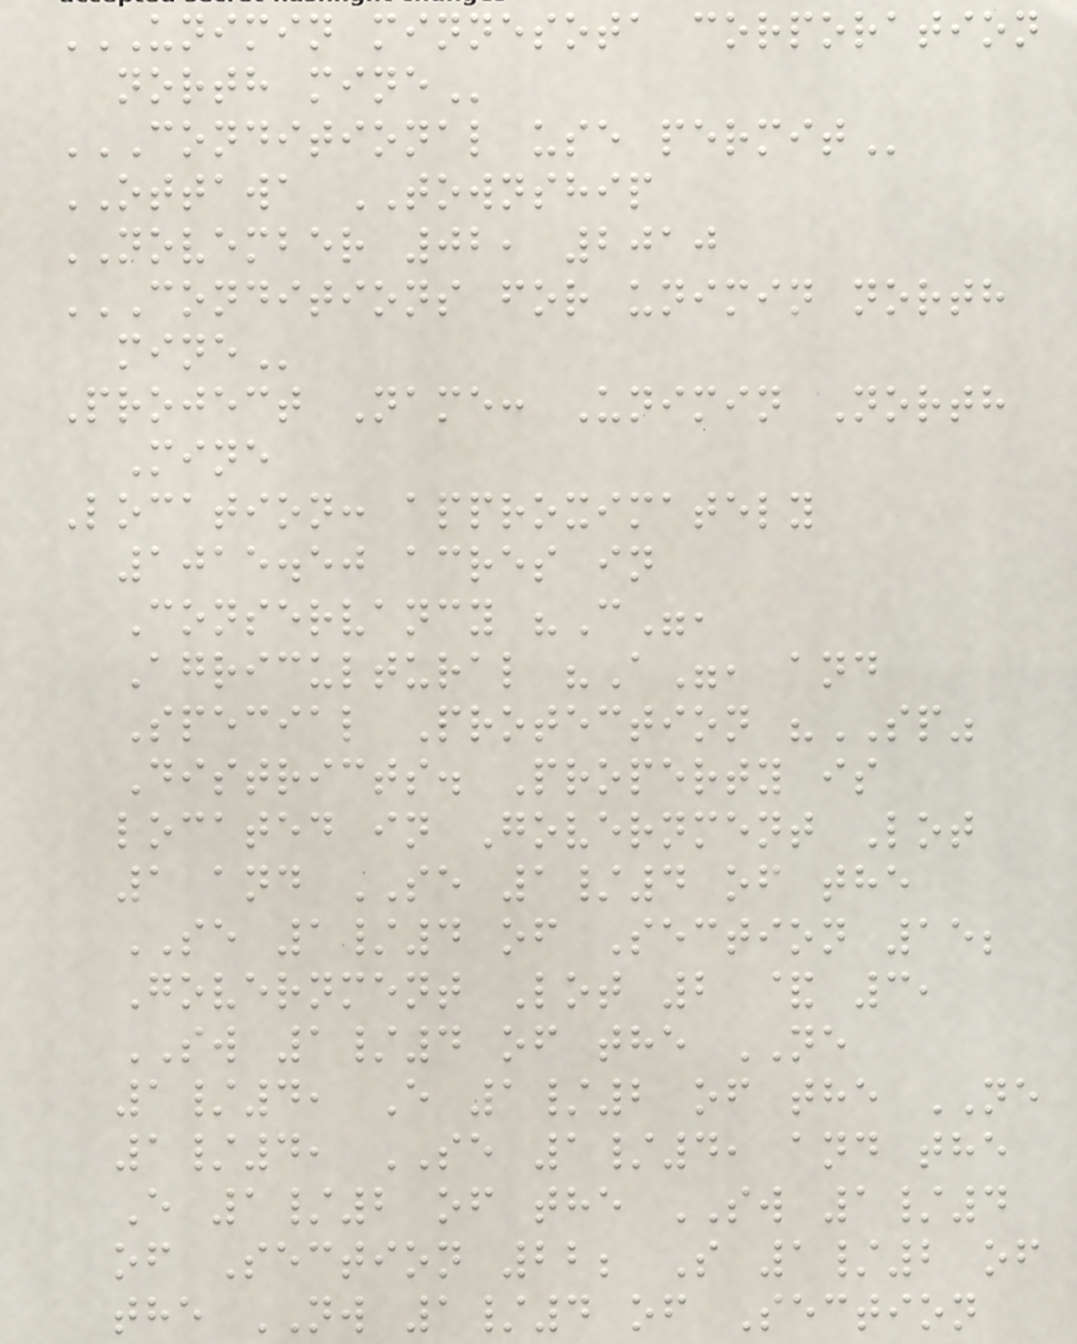UNIMIN MINNESOTA CORPORATION
NORTH MINE
CONDITIONAL USE PERMIT
OTTAWA TOWNSHIP
NOVEMBER 02, 2010
CONDITIONS FOR UNIMIN NORTH
MINE
Project Name: Unimin North
Mine
Location: approximately
1015.50 acres in
Conservancy "C",
Agricultural "A", and
Special Protection "SP"
Districts. Property is
located in Government Lot
1 and SE 1/4 of the
SE 1/4 of Section 15;
Government Lot 2 & 3,
SW 1/4 of the NE
1/4, E 1/2 of the NE
1/4, SE 1/4, and the
E 1/2 of the SW 1/4
of Section 22; S 1/2 of
the NW 1/4 of Section
